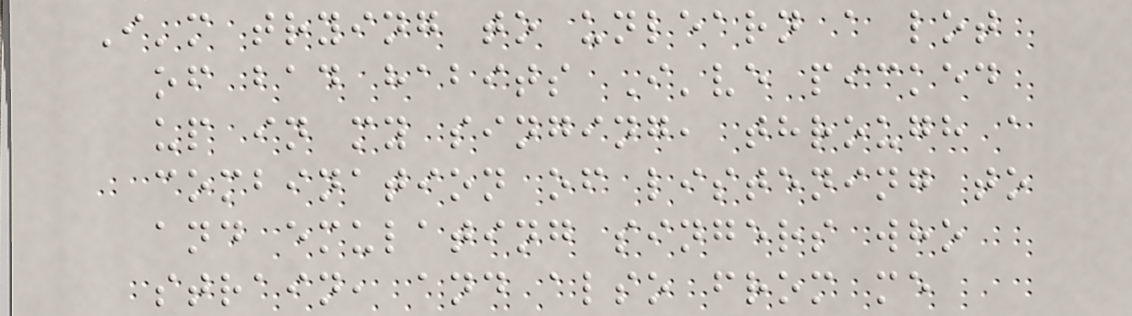I'm trying to unlearn a lot
of bad habits I've picked
up in my singing, through a
combination of listening to
and emulating singers who
strain, and also from me
